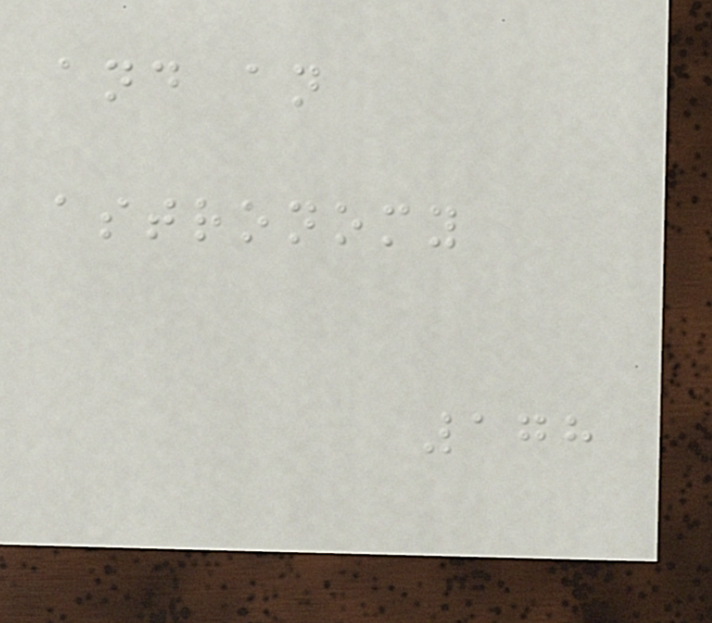and an
astronomy
178
